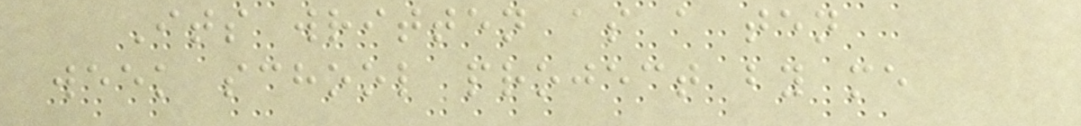Its written as a ten
week school project by me
